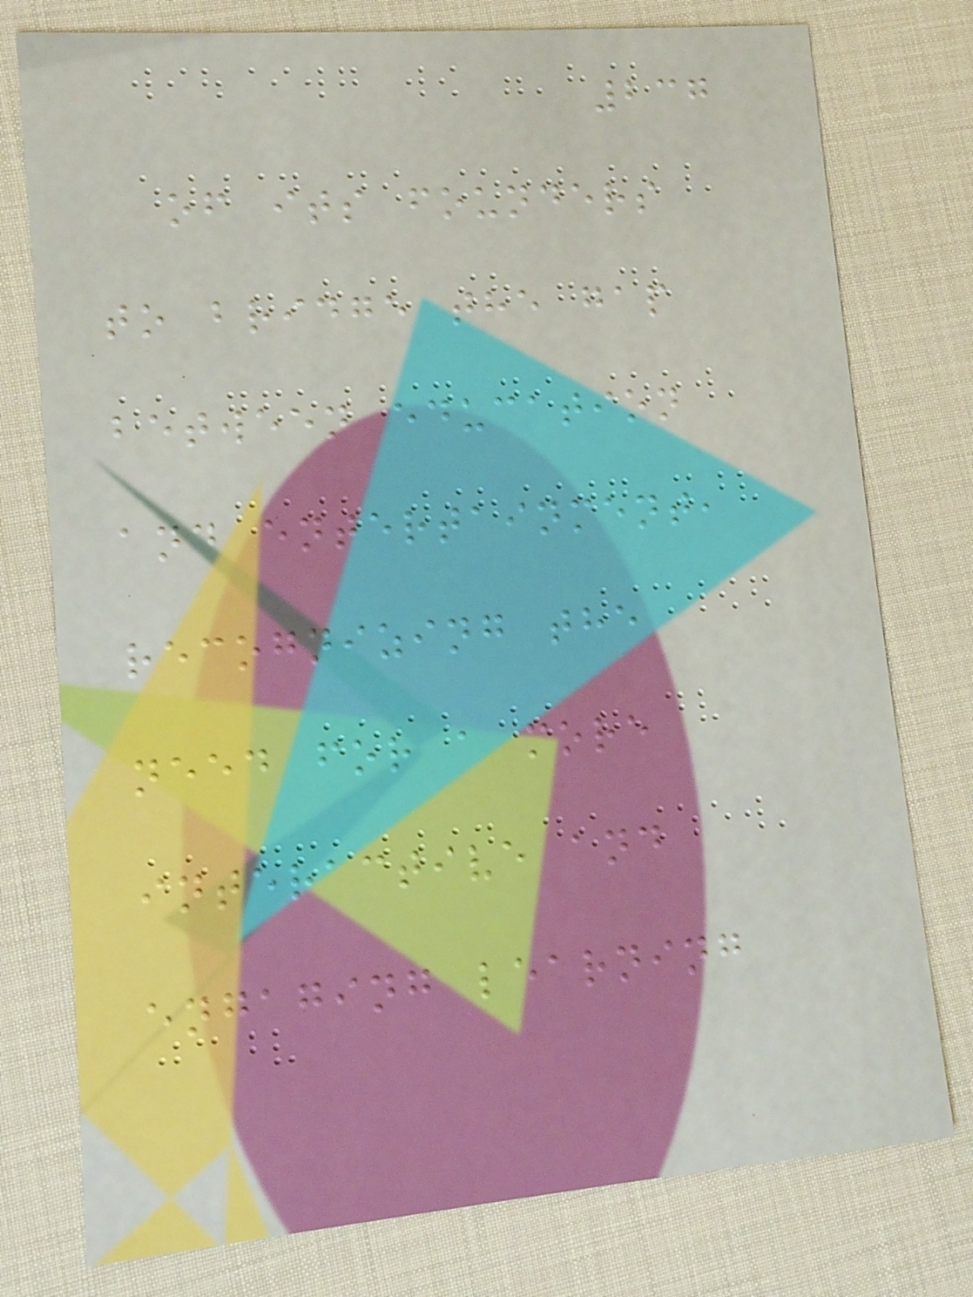237
of its founders
to bridge the gap
between education
and entertainment,
recognizing the
need for a more
interactive and
engaging learning
